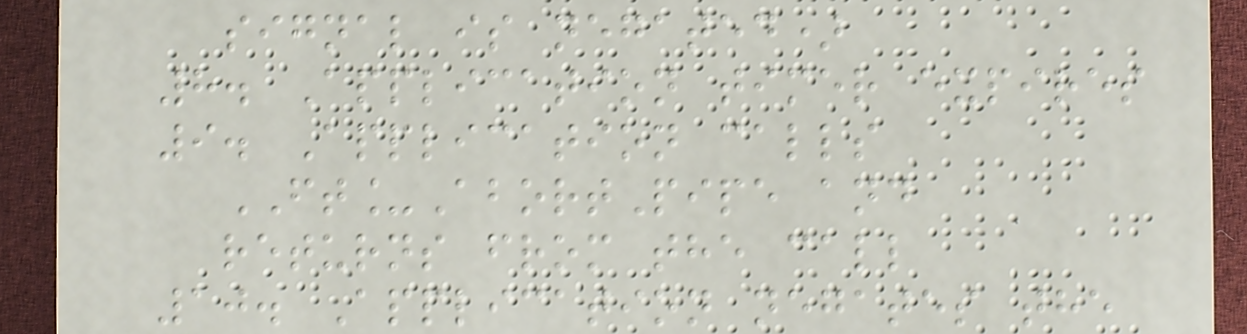signal is negated)
8. Application timer expires
9. Application calls
FT_AbortPipe and
returns from the call
10. Application negates the
